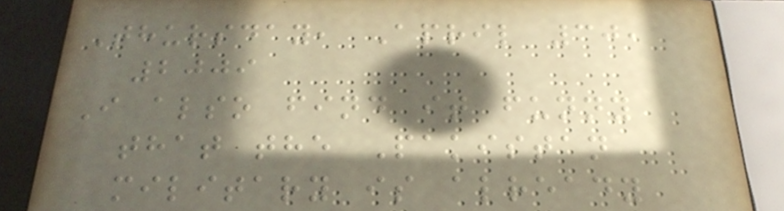Thursday, April 30,
2009
I also find it funny
that the Pakistan
military is already
